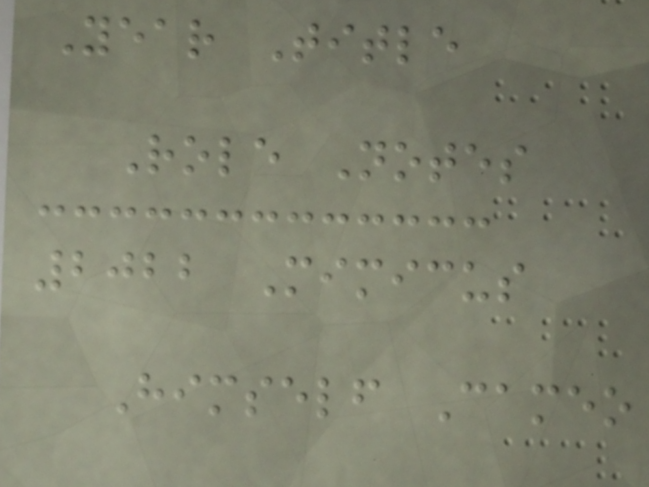Year Title
Role Notes
2022 Mimicus
Himself Cameo
